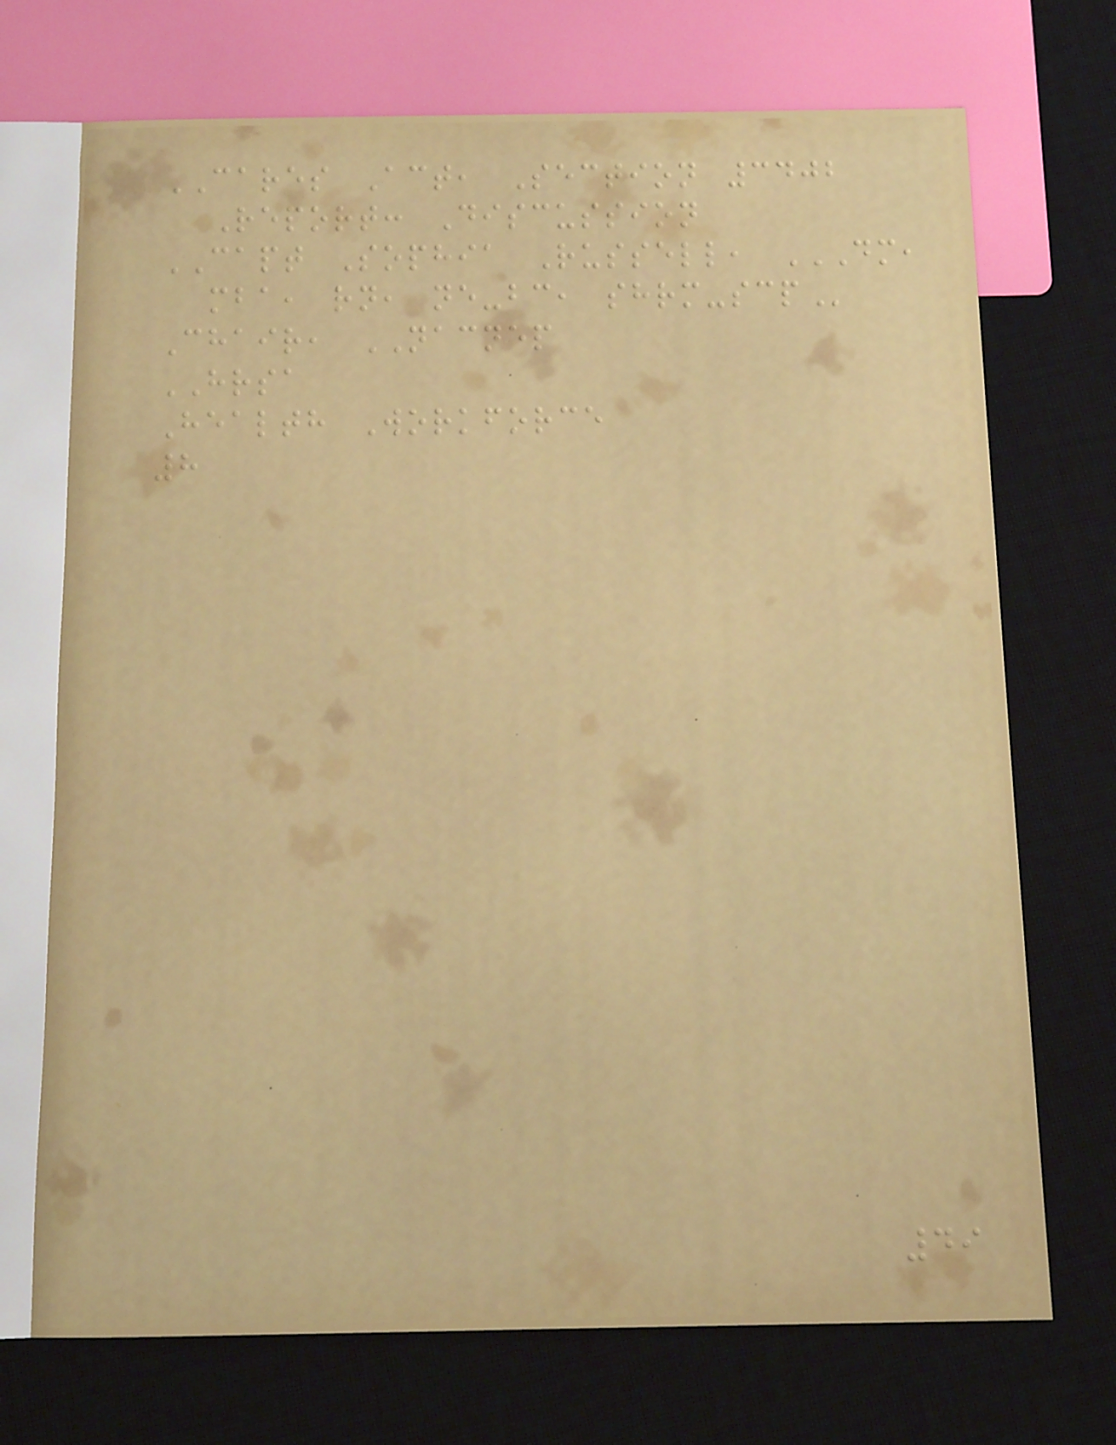CARES Act, Section 3402
Report: Discussion
CAPT Sophia Russell, DM,
MBA, RN, NE-BC, SHRM-SCP
Chair, NACNEP
HRSA
Health Workforce
8
49
